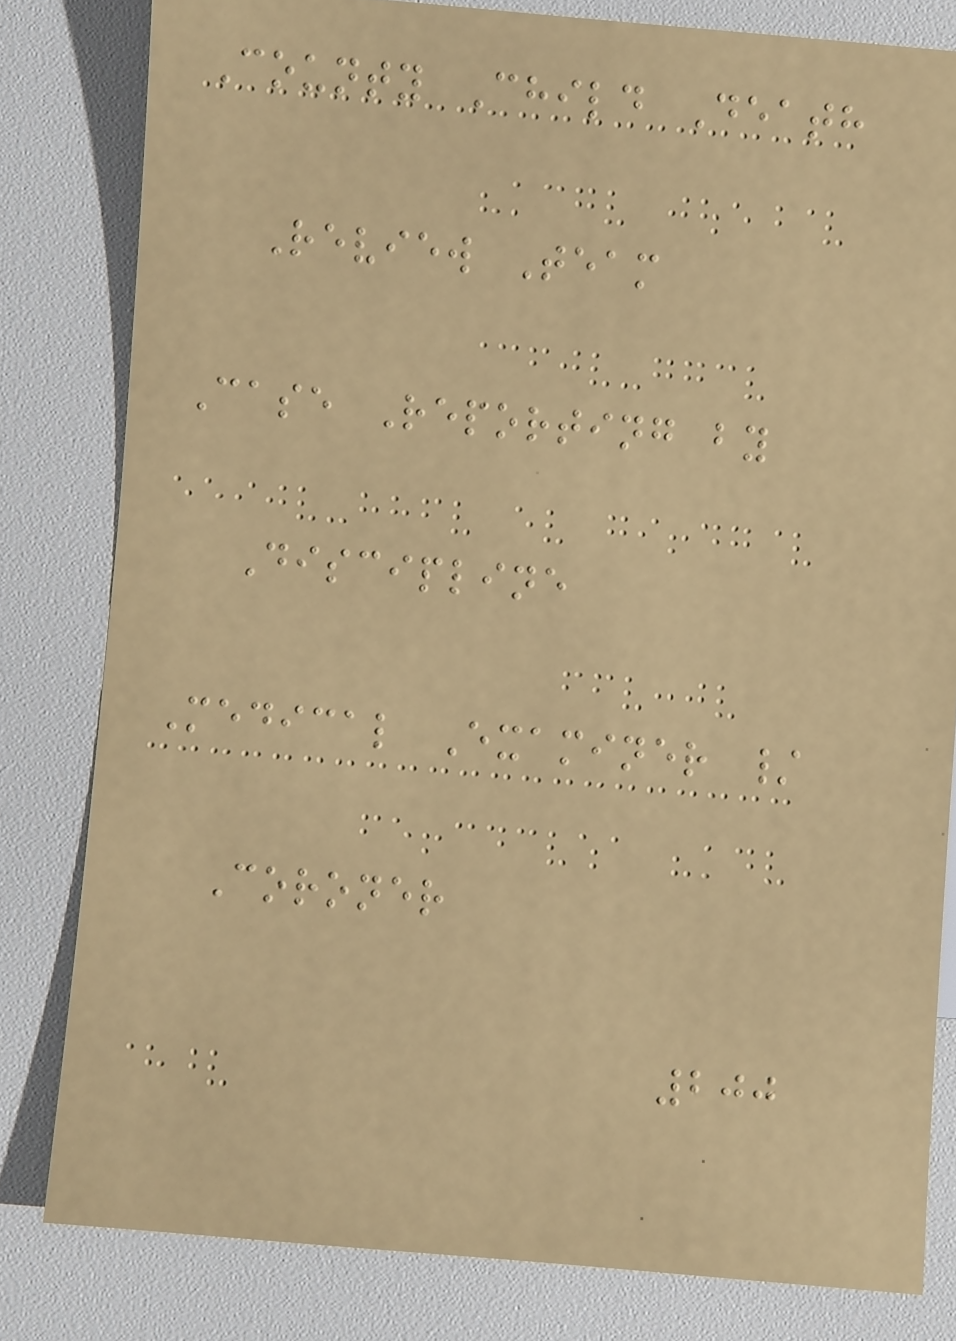County Child Death
Review Team
Case Reporting by
Discipline
Medical Examiner /
Coroner
200
